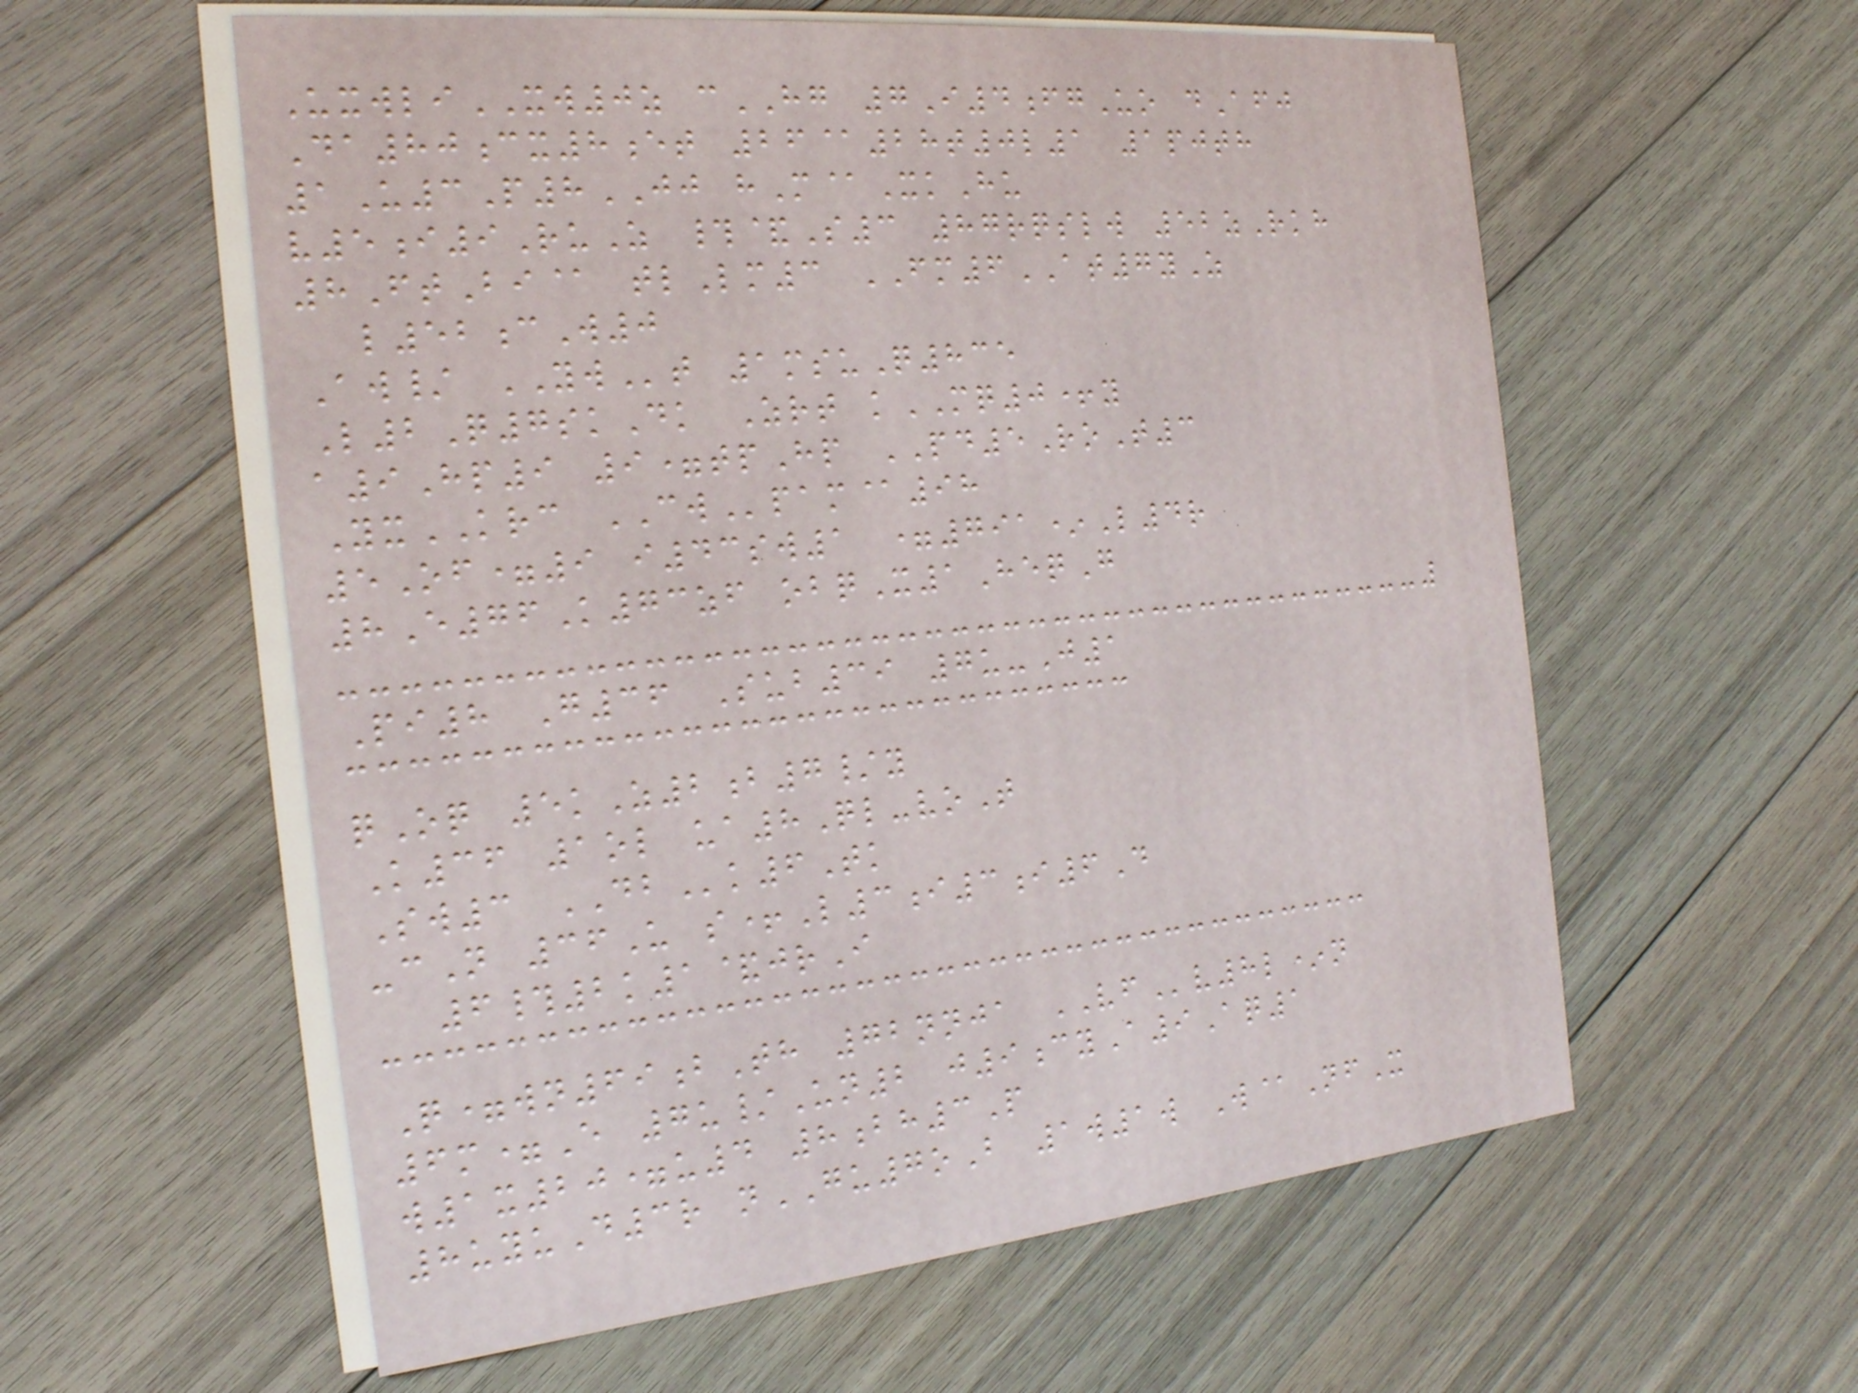UxwliXW0z cHG 7I4fgUo dAfj
Da80cx8et 26@28t0l1 1pjth
1U3P8JJ hM@XkHu
v5i9RuZ #&S3 87rqslw 52zRkh
8FtBi@ tlLm3 FM6AT7yZ
l52cW0
Aw/ YWt 1msuQ835
L2Q7skDk Zrt kMQ0+y
a9Hp9 9=tpHp PD5RoT3
YxKRC CWpam@98
5Of=9 i43sw1 =791*L4r
8E76K73zf obqX1HeqG
Pi8 G36 Sub39 7u-J1
qOq 5kZ2b7/y
K36 1ol ua8Ql-voT
Sw3 DBk6Tk
-cN 36U s+L3i3i6D
6#2k1&jrI
Q=wn69bTh 72nnja VFv8l*n
6m=E 7u/Un2 j9cyA9Aq1
w1x20=u4 8bh3P
8uyuD3r nGU7oB 1w1w W@NfX
